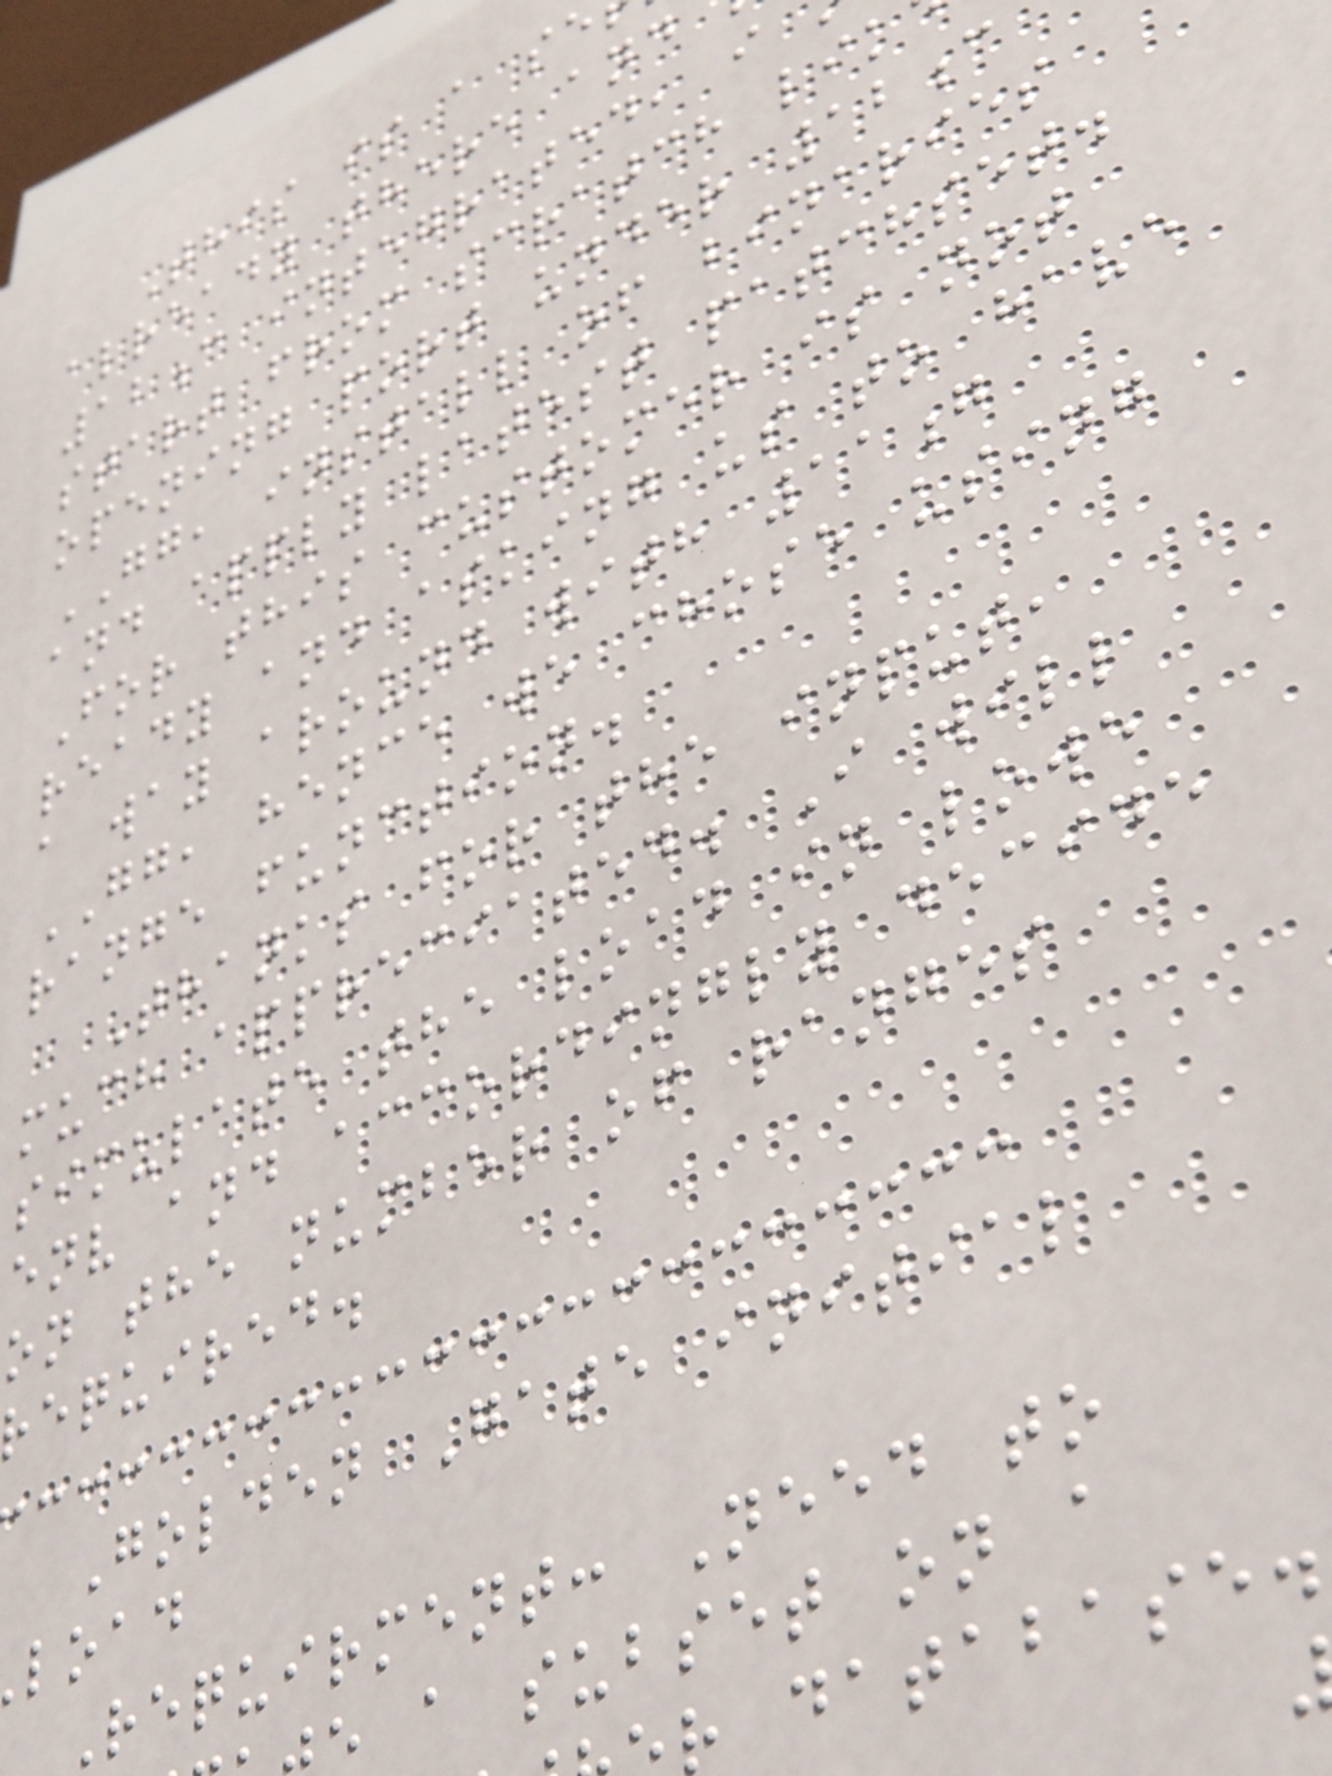This is a se
already there and
12c integrated, i
start from scratch lik
opening port under 12c
GG, install of binaries
and apply latest patchset.
For this customer is not
ready and asking us to have
a way around with 11g
GG, hence we chose using
range function.
Thanks for the input,
much appreciated. I will
simulate the load in lowe
env and accordingly decide
on the number of ranges
required.
Golden Gate initial
load
Requirment: Need to
a subset on a
r database.
